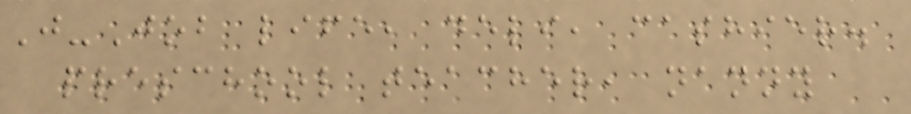J-Job life, deli, cashier.
preschool teacher, nanny
